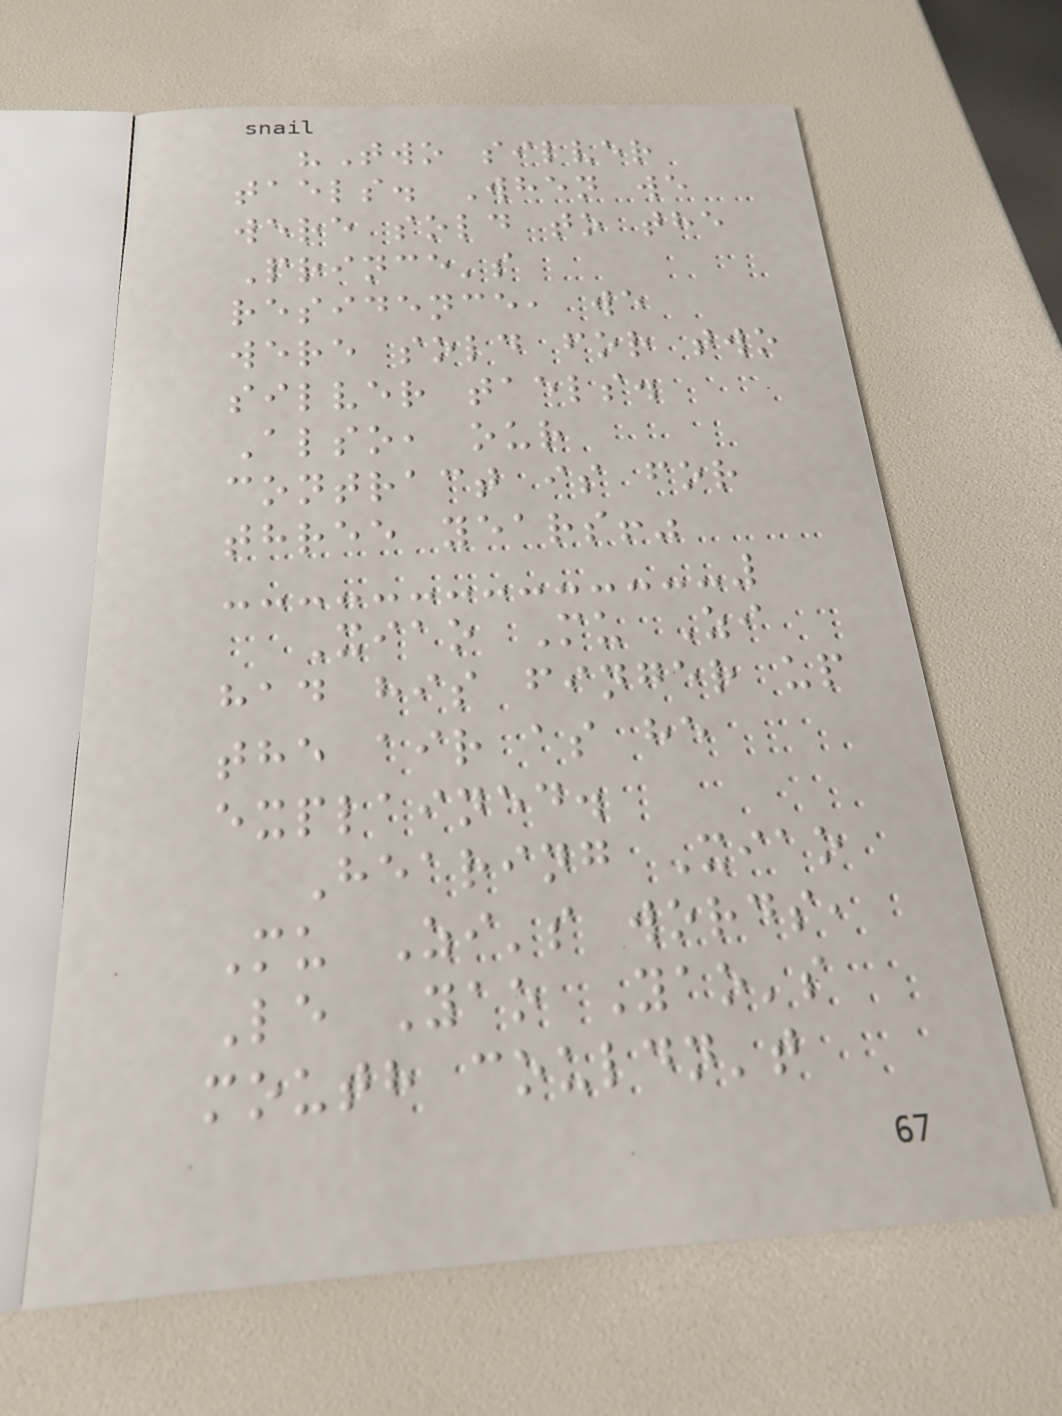"Two silver
taels. When we
were sold to the
Prince's
residence, we
were sold for two
silver taels.
Also, our
contract is for
three years!"
Xiao Mu Zi
had his finger up
the air as he
explained.
Hearing Xiao
Mu Zi's words,
Le Yao Yao's
mouth couldn't
